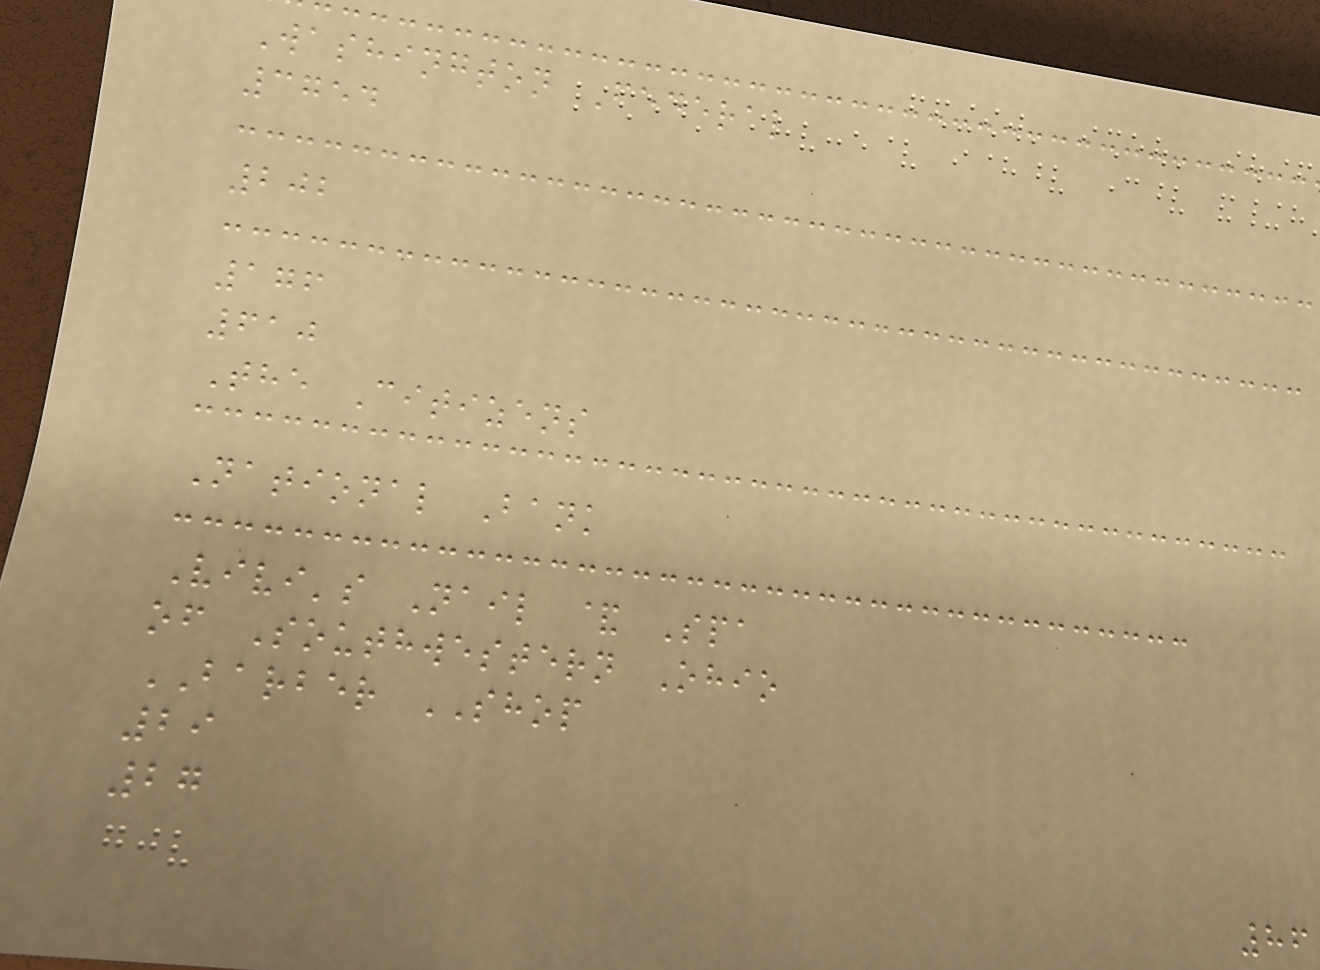Washington Federal
3754
202
176
610
The Citizens
National Bank
Vivi's Nail & Spa
of Southwestern Ohio
BARBER SHOP
29
27
86
